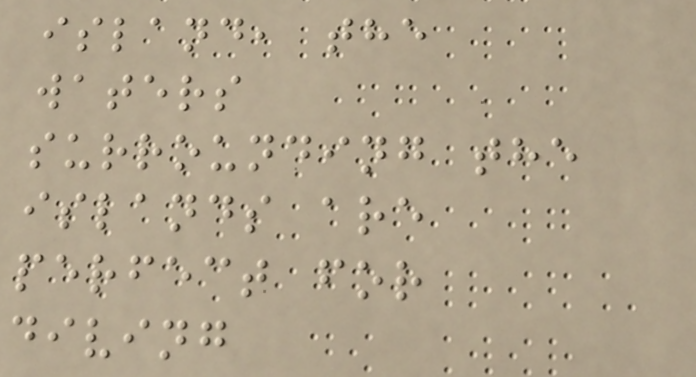island, the
waters
surrounding the
islands are
perfect for
diving
